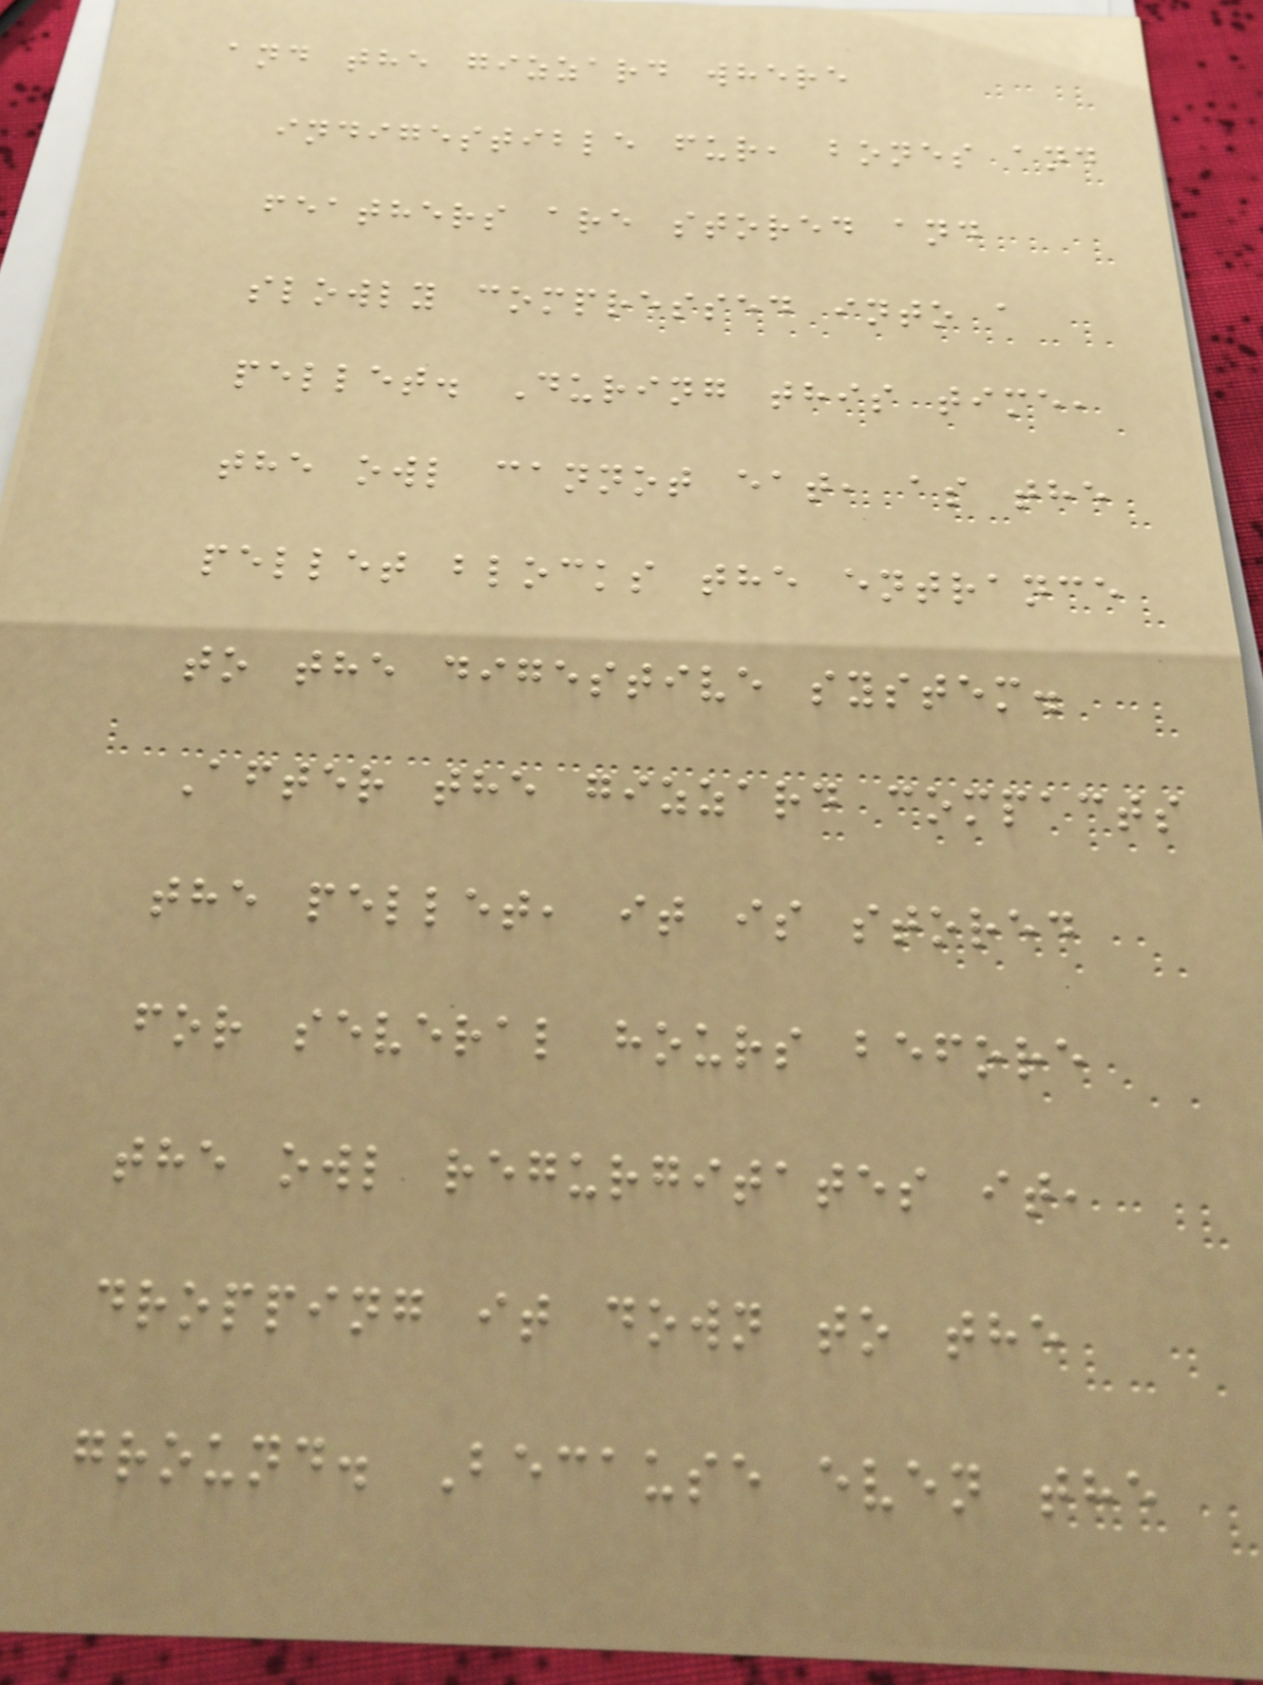and the gizzard where
indigestible fur, bones and
feathers are stored and
slowly compressed into a
pellet. During this time,
the owl cannot eat, as the
pellet blocks the entrance
to the digestive system.
After the gizzard compacts
the pellet, it is stored
for several hours before
the owl regurgitates it,
dropping it down to the
ground. Because even the
